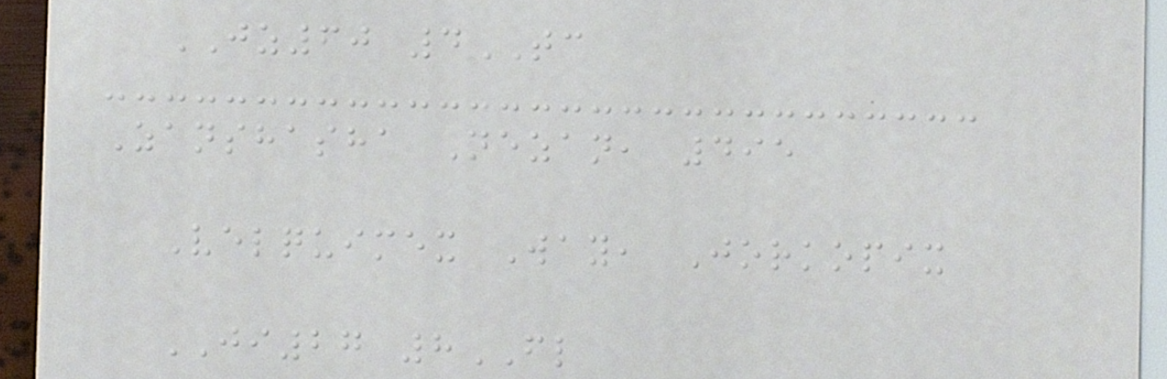JZ60 4TC
Zanshasha Nezan, 495
Velquimex Way, Jorkopix
JI27 8FL
